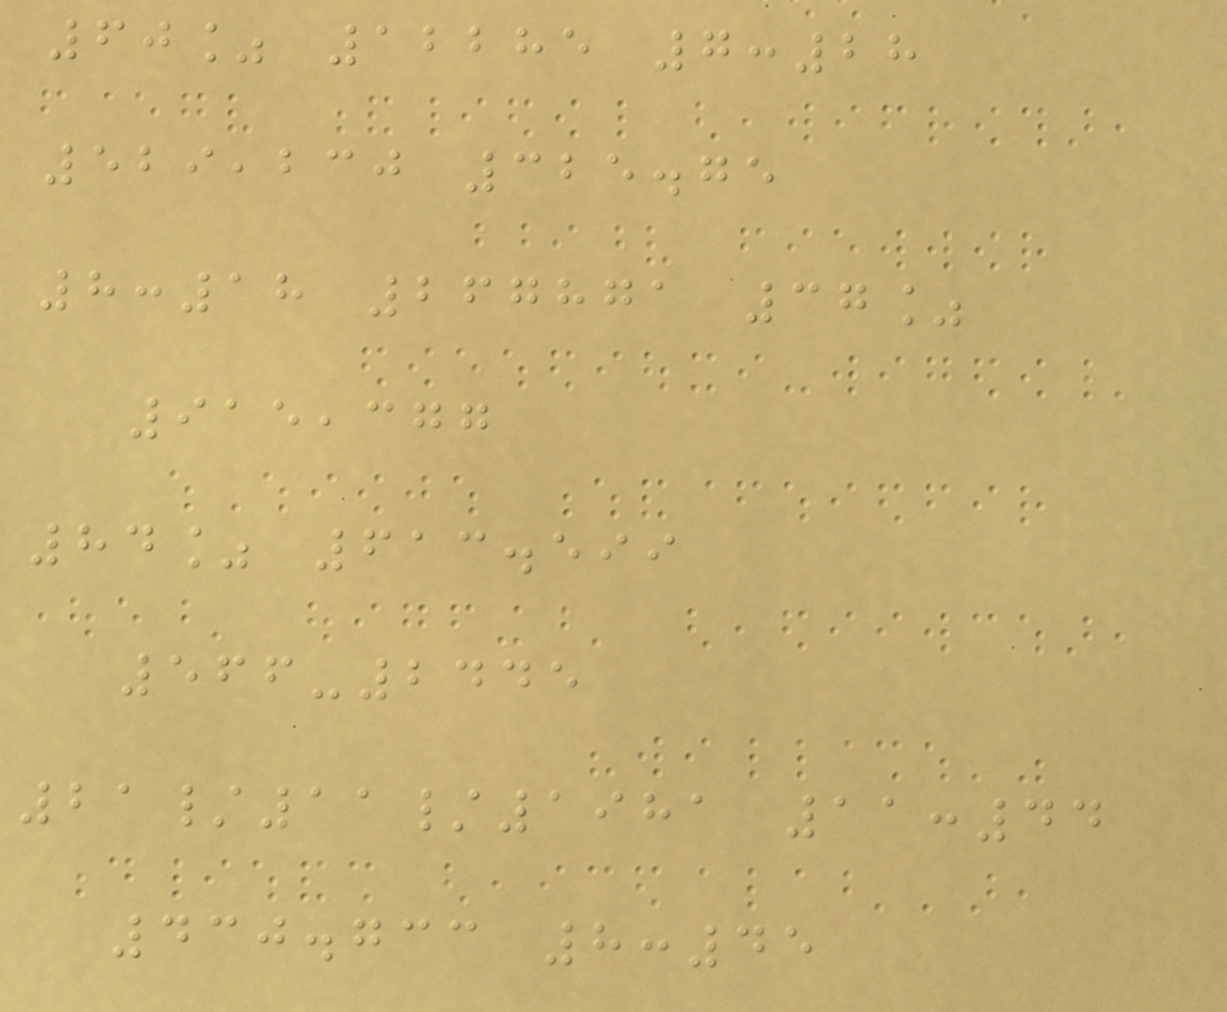60% 12285 7:28
529,230 325.75
8:18 267871 37%
915,377
84% 613.599
566-2445
21/11/1981 11:44
430.733 8:45
